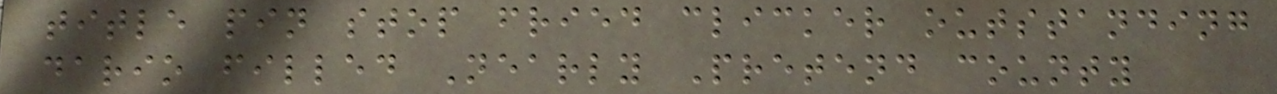title pin stop fried clicker outstanding
dario filled Nearly Pretend county
